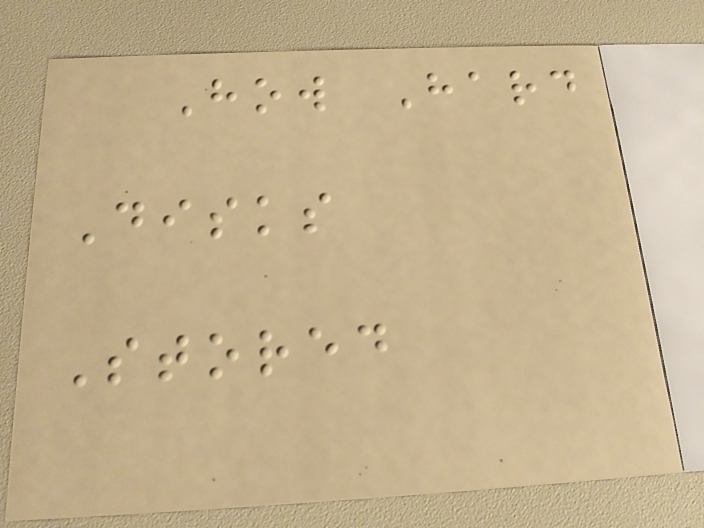How Hard
Disks
Stored
